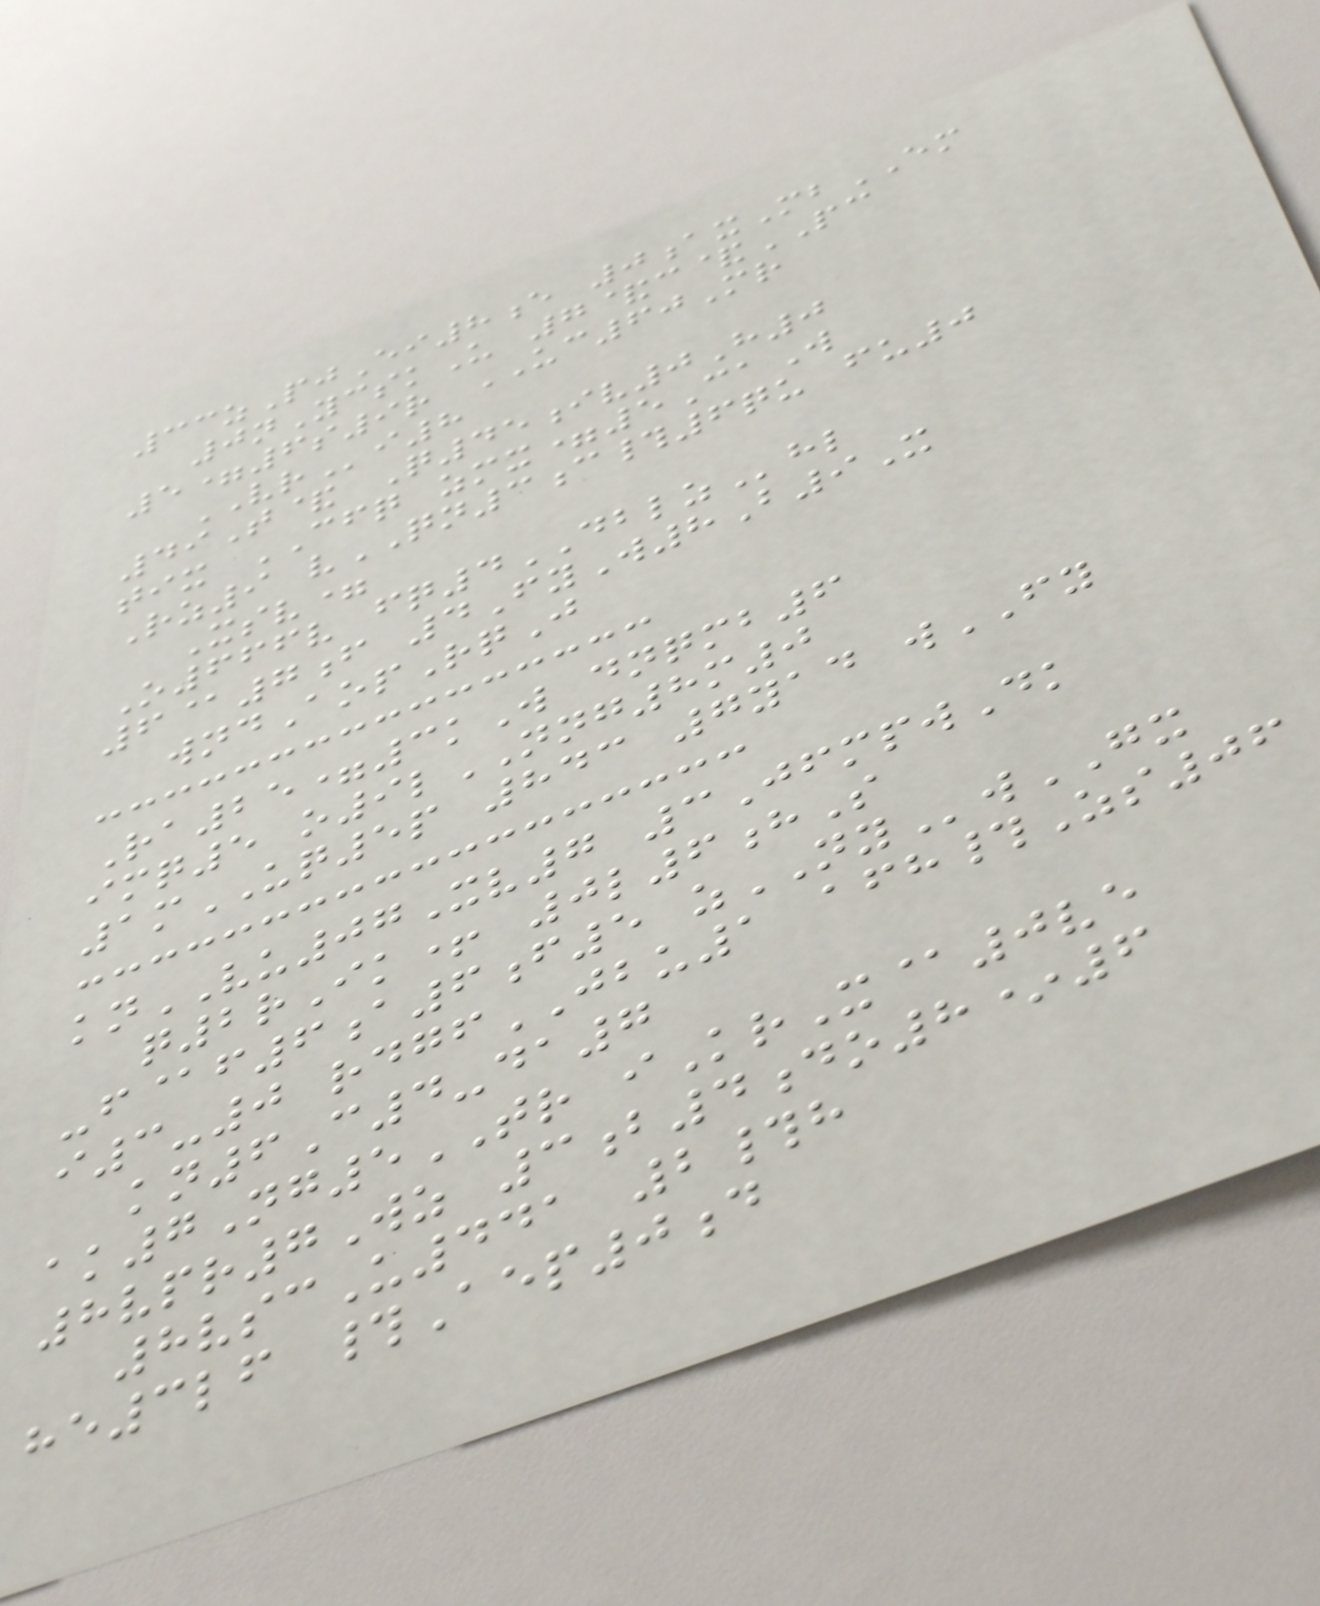33zPjEi8e 0axMbEM
0nYcskU 7&c&PC
5=6s9r UC60Mr
VRi8
49T& Q45iv0H0
tix CFQ zmx=5CaW
Rz9 vQN3c#6qu fu0
Xsv=
O666v fq4DBLZhl
6@7f 4FyW8B9X
wndAopRqJ
Ra25=3kW dnqmb6
imq5 o9lNNG8m0
1mUQ5p 843 7yad wFY
knVU07Xv7 3JfmpwDk
q2rIk+ 0l6hS
-f@f6a6f5 zNYwGX
i3-0 rdgfJBU1 afh#Zs06
kn6C4-da7
ak7Ng5TR iKrX@0ve
8vpr7Wz 3b4do8*6
8vscU441 2#h
he3lf #Aep0d
